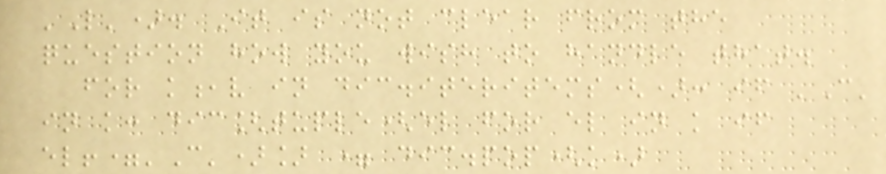'L'). It is not clear from the
question how you wish to handle that.
for k,v in dic.iteritems(): if 'C'
in k: dic[tuple(el for el in k if
el!='C')] = dic.pop(k)
